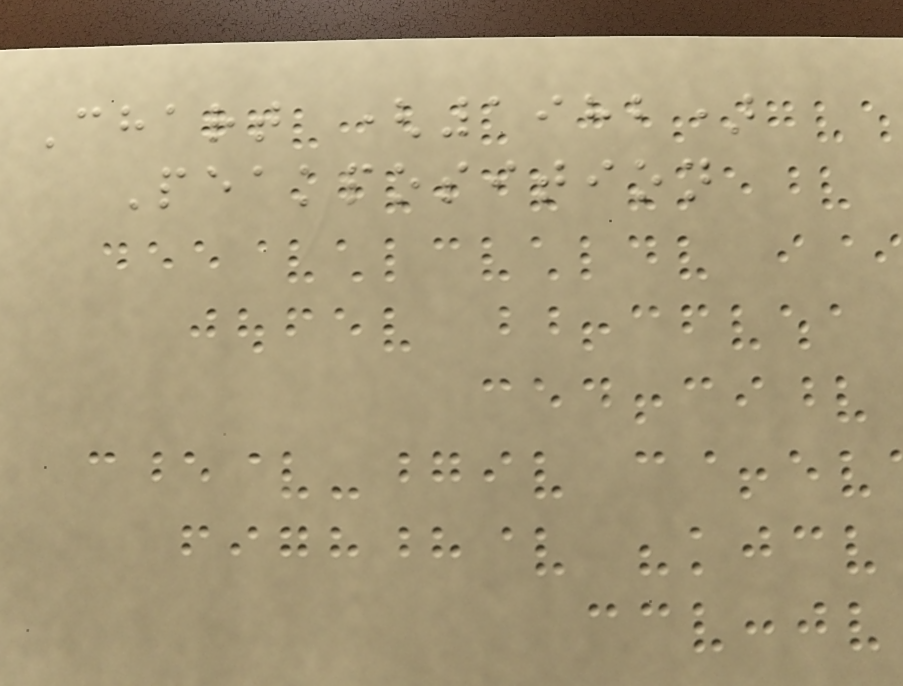Chart (1982)
Peakposition
